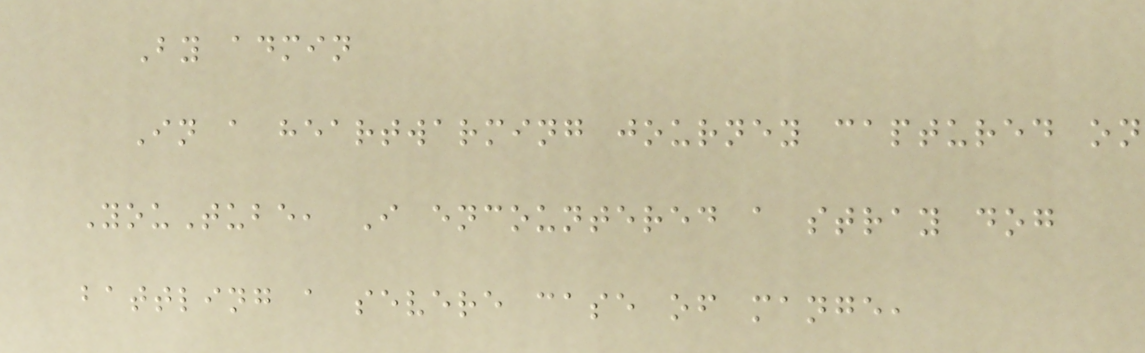By admin
In a heartwarming journey captured on
YouTube, I encountered a stray dog
battling a severe case of mange,
